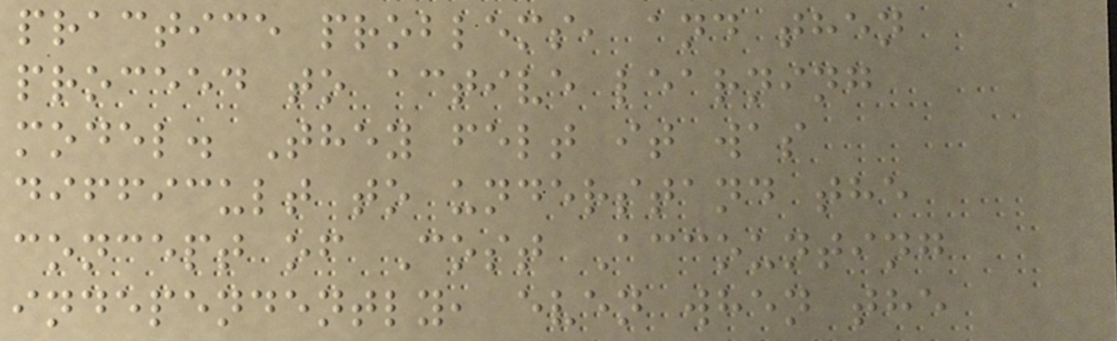practice problems, and then
proceed to active learning
model. They felt it was
difficult to understand the
concept of Cost Accounting
independently, even when the
